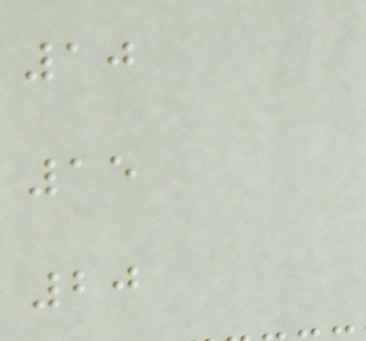10
15
20
